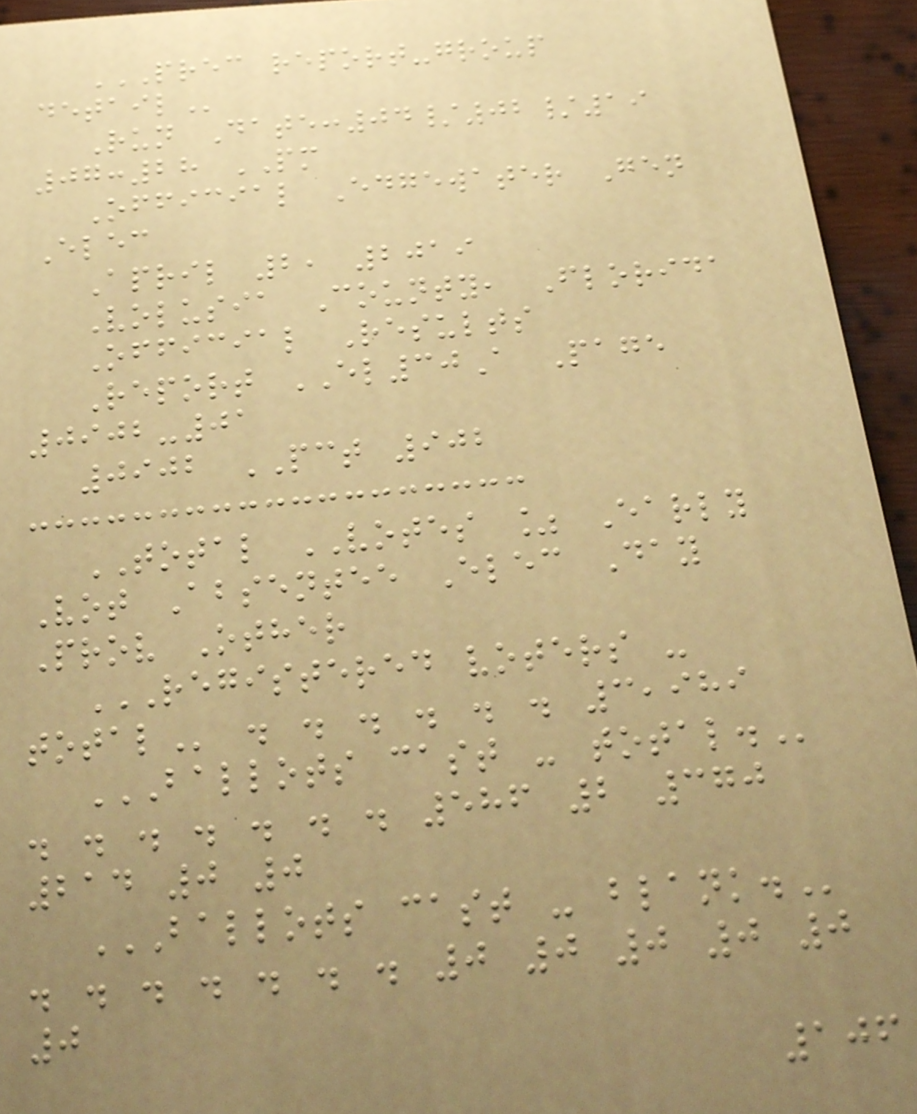PREC REPORT-GROUP
DETAIL
Run Date:04/02/19
07:28 PM
Official Edgewater Gen
Elec
April 2, 2019
Volusia County, Florida
Official Results
Report EL30A Page
0902-01
0902 PCT 902
TOTAL VOTES % Early
Vot Absentee Elec Day
Prov Other
REGISTERED VOTERS -
TOTAL . . . . . . 3,989
BALLOTS CAST - TOTAL.
. . . . . . . 586 2 370
214 0 0
BALLOTS CAST - BLANK.
. . . . . . . 0 0 0 0 0
0
106
